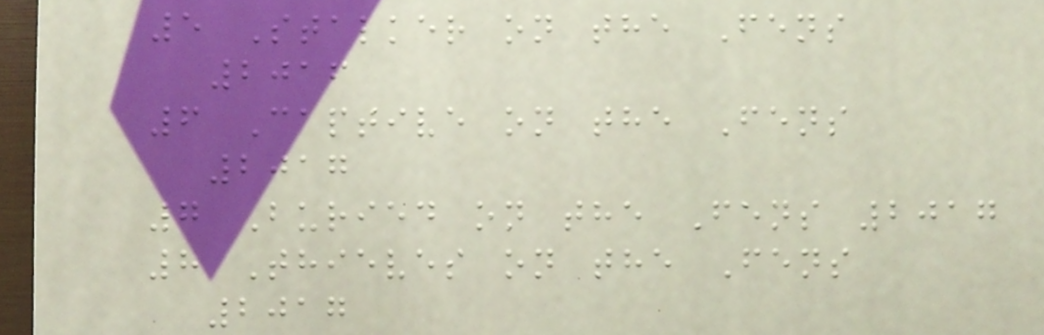5 Stalker on the Fens
2016
6 Captive on the Fens
2017
7 Buried on the Fens 2017
8 Thieves on the Fens
2017
